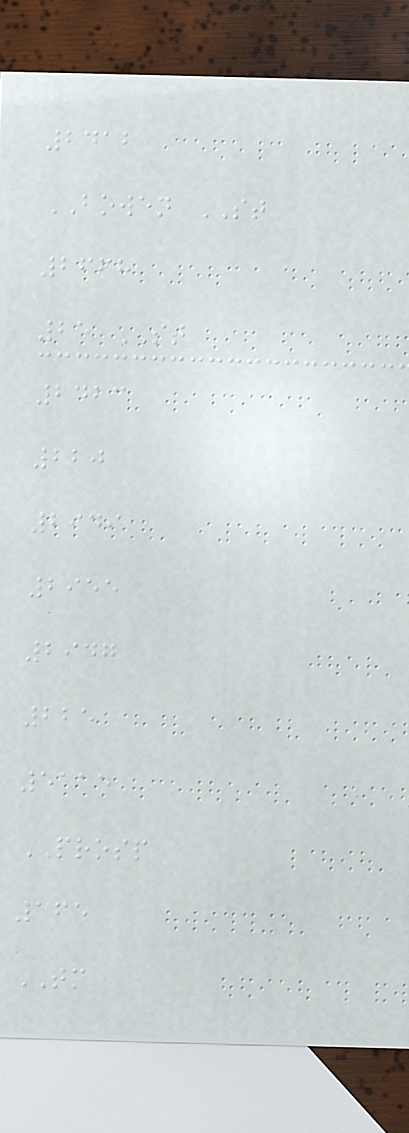2412
BOWEN ST
2668
25 ST
2423
220
2949
2955
2947
225
5115
PROSP
165
TM
